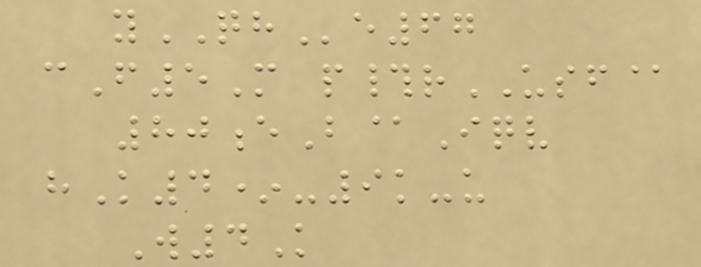yQHe67
cF5M p#rUSF@
80eB@Iqv
hK4*-9k-u
W4K
